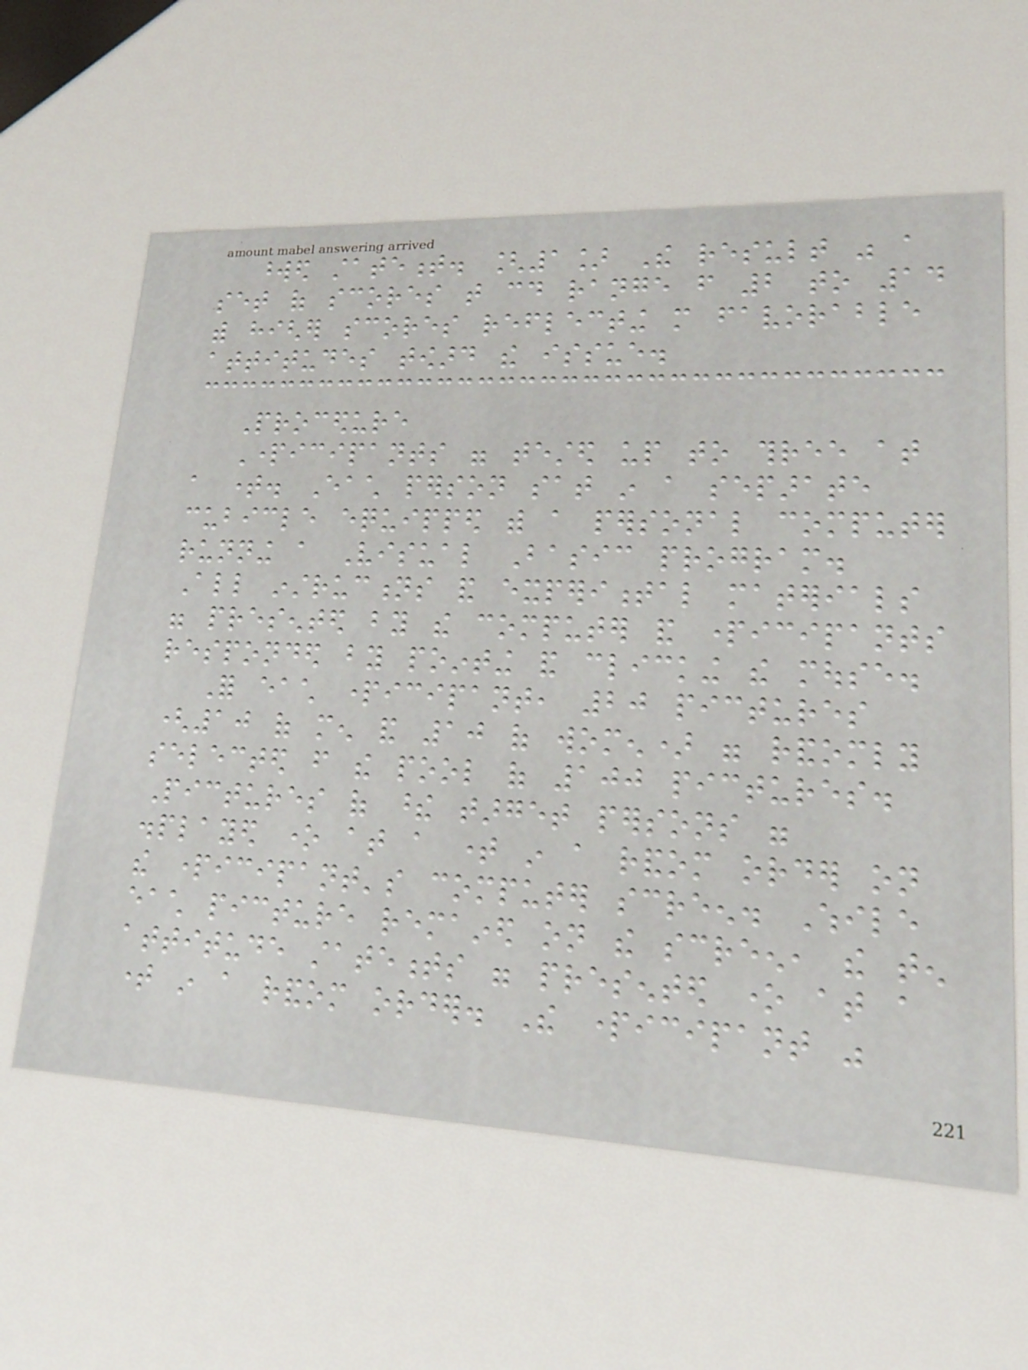worded statement. [1] The result was a
set of scores that could range from 2 to 14
with higher scores reflecting more favorable
attitudes toward the issue.
Procedure
Participants were tested up to three at
a time. Each person sat in a separate
cubicle equipped with a personal computer
running a Visual Basic program.
All instructions and experimental materials
were presented by the computer and participants
responded by pointing and clicking the mouse.
For each participant, 20 pictures
(10 of men and 10 of women) were randomly
selected from the pool of 100 pictures.
Pictures of these target persons were
displayed one at a time in a random order on
the participant's computer screen. While
each picture remained on the screen, the ten
attitude statements were presented one at a
time in a random order. The participant was
